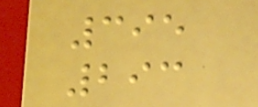395
293
